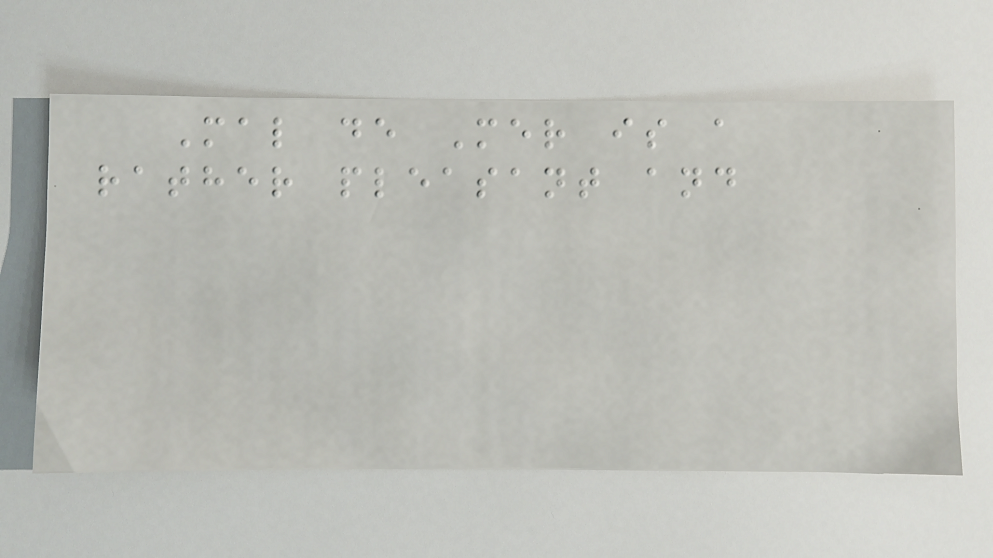Mal de Mer is a
rather pleasant and
